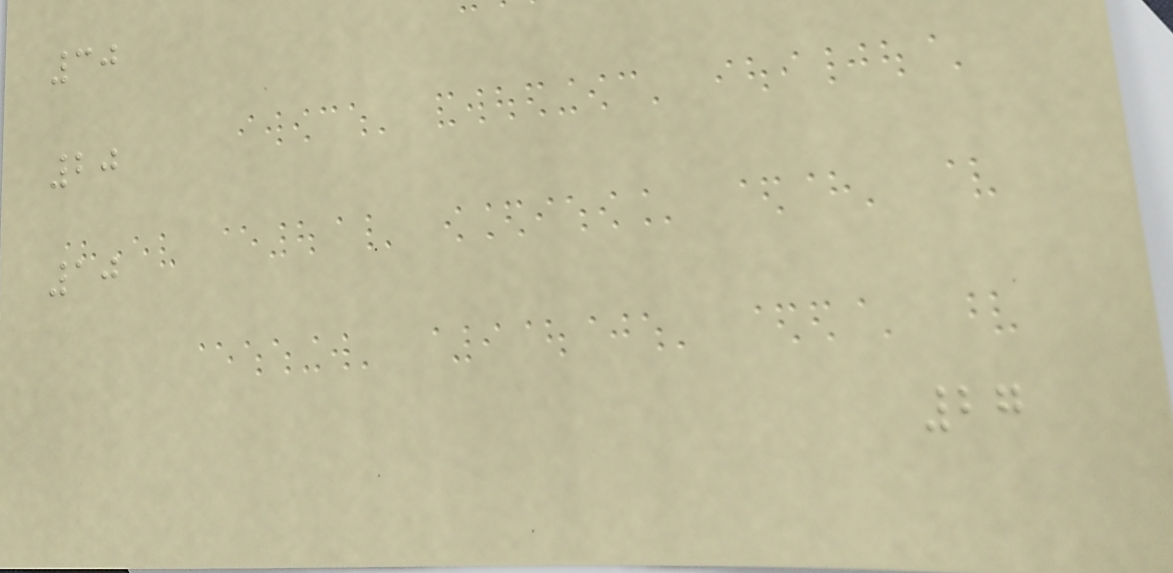30
20
10
27
